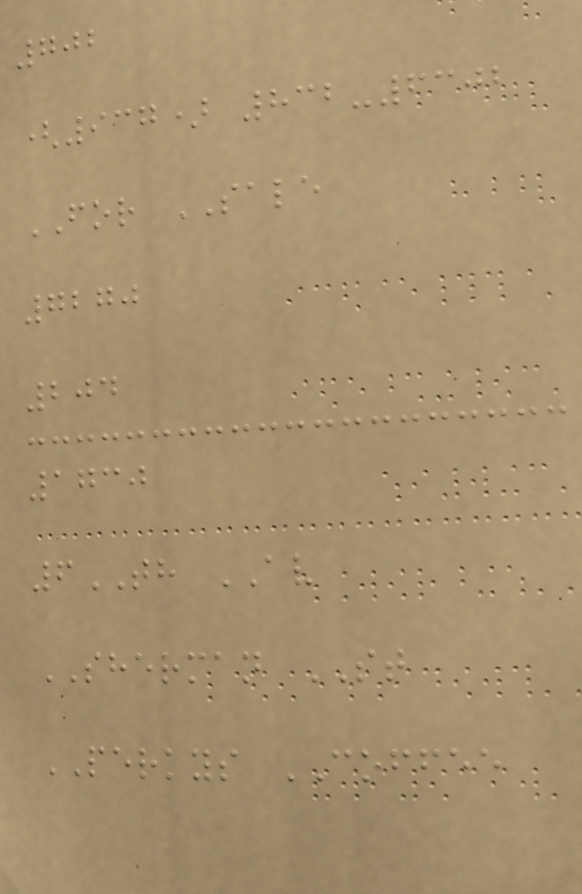702
(937) 832-6302
FOR SALE
7270
204
1730
6TH AV
SHERMAN ST
PERKYS COFFEE
